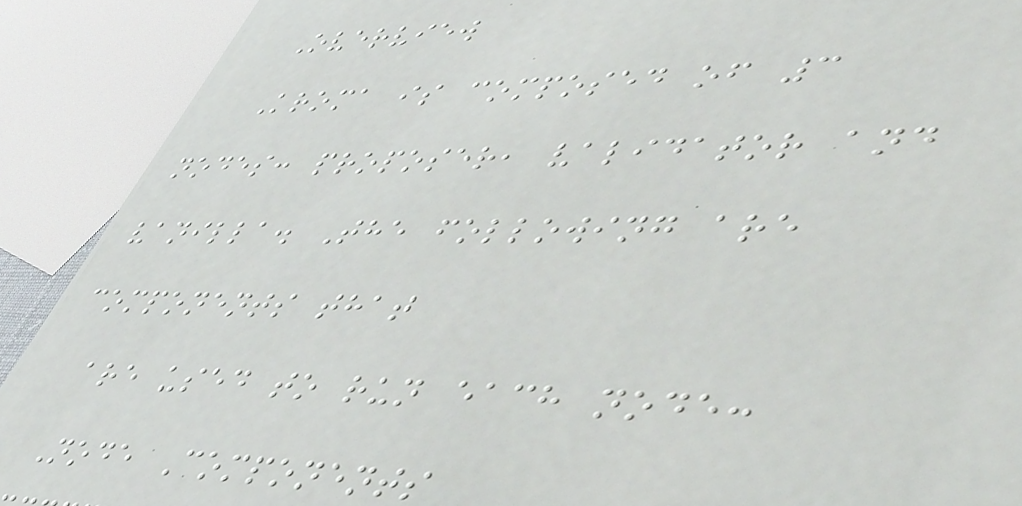Overview
Kroma is composed of 3
nodes: proposer, validator and
vanilla. The following are
components that
are used to run each node:
Node Components
